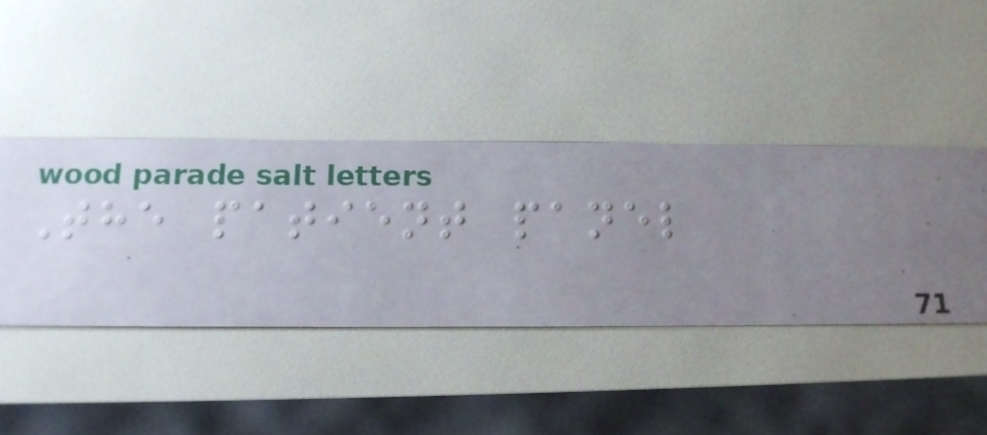The patient panel
